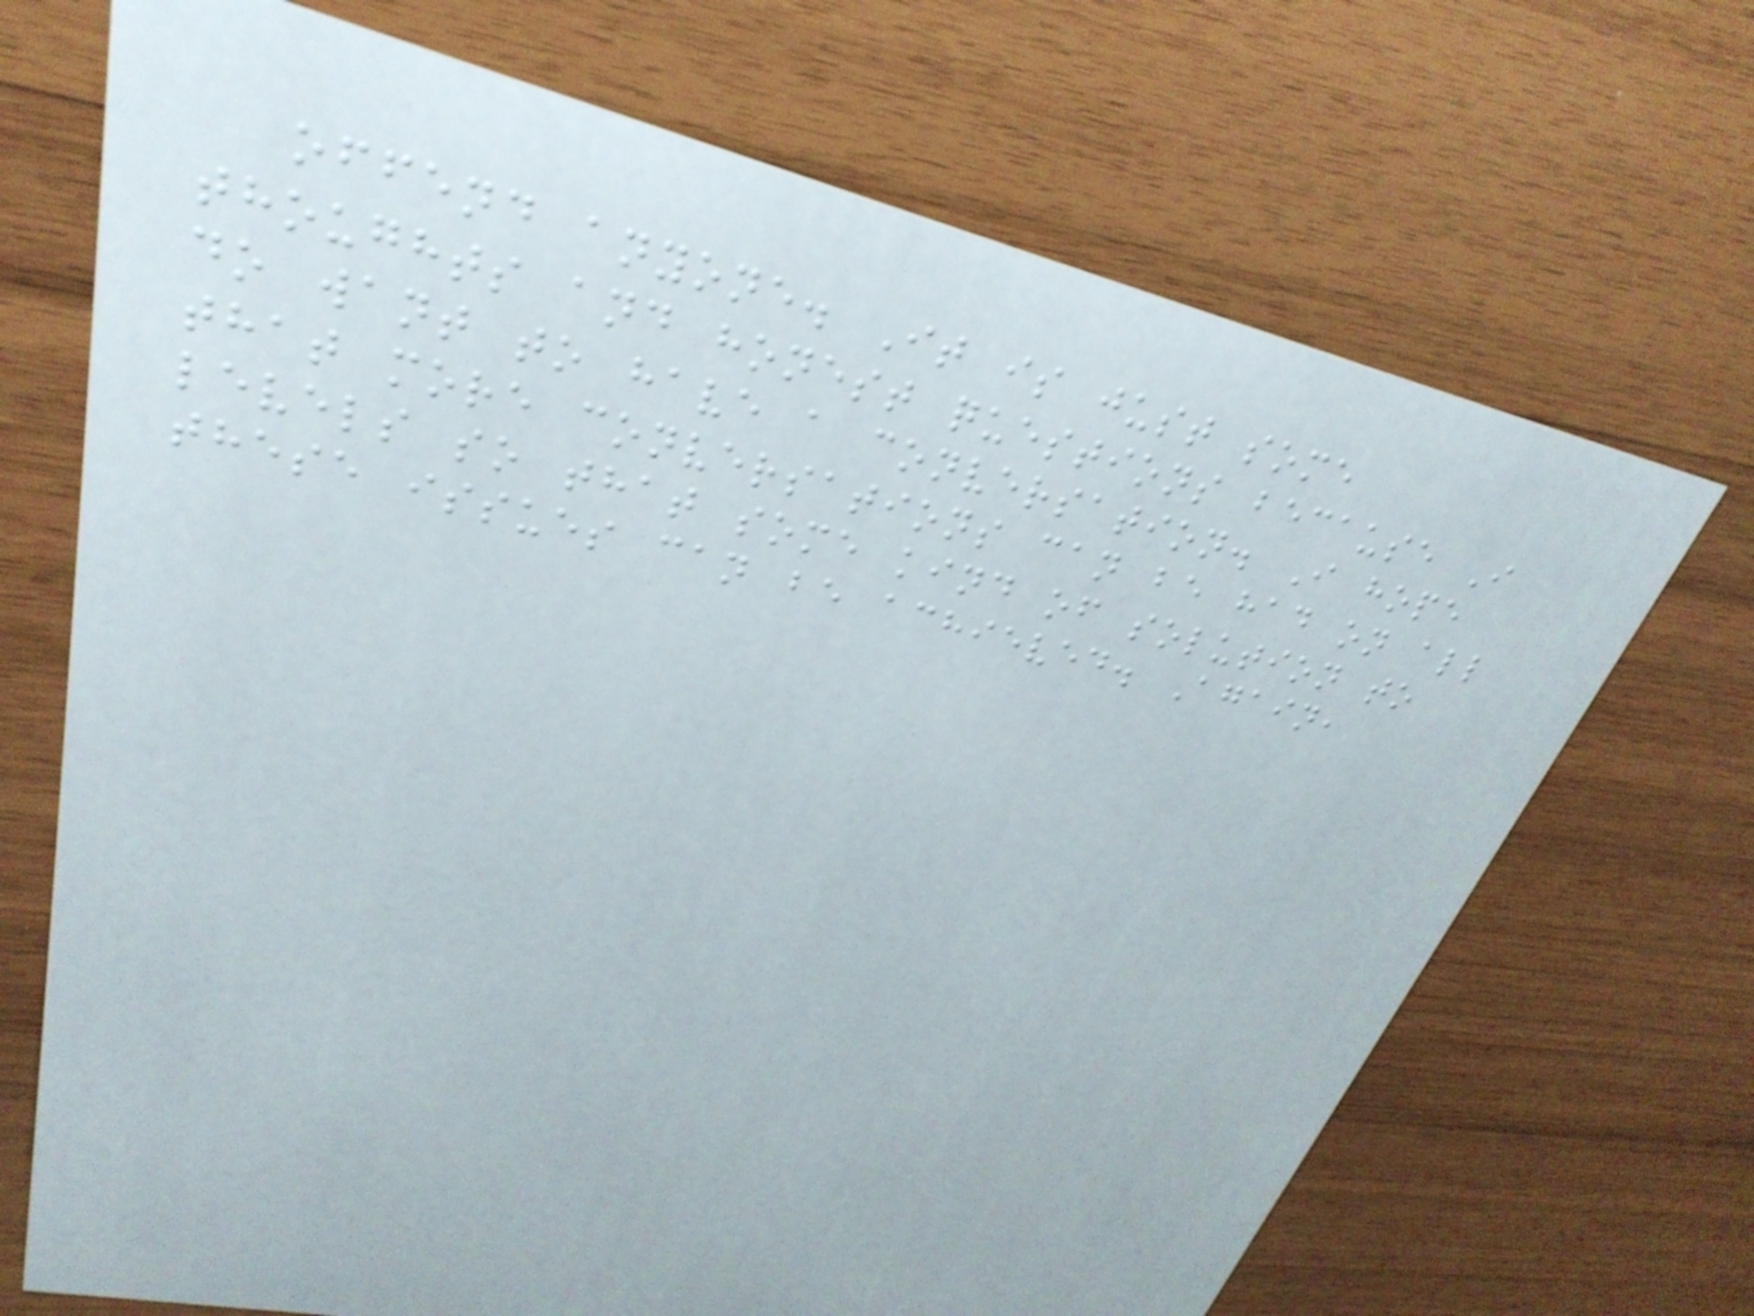offend anyone. It is just some
thoughts and honest questions because I
do want to have a conversation. I hope
that more conversations can be had on all
levels so that some kind of solution to
these issues can be achieved. Again,
